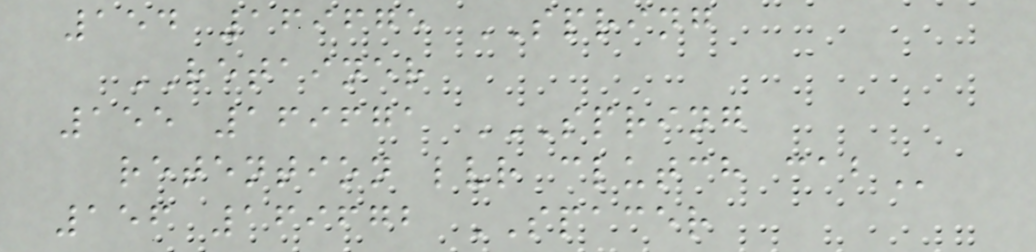154 169675 SPRING
RETAINER
155 169671 SPRING
RETENTION LVR CLUTCH CAB
156 169672 SPACER
